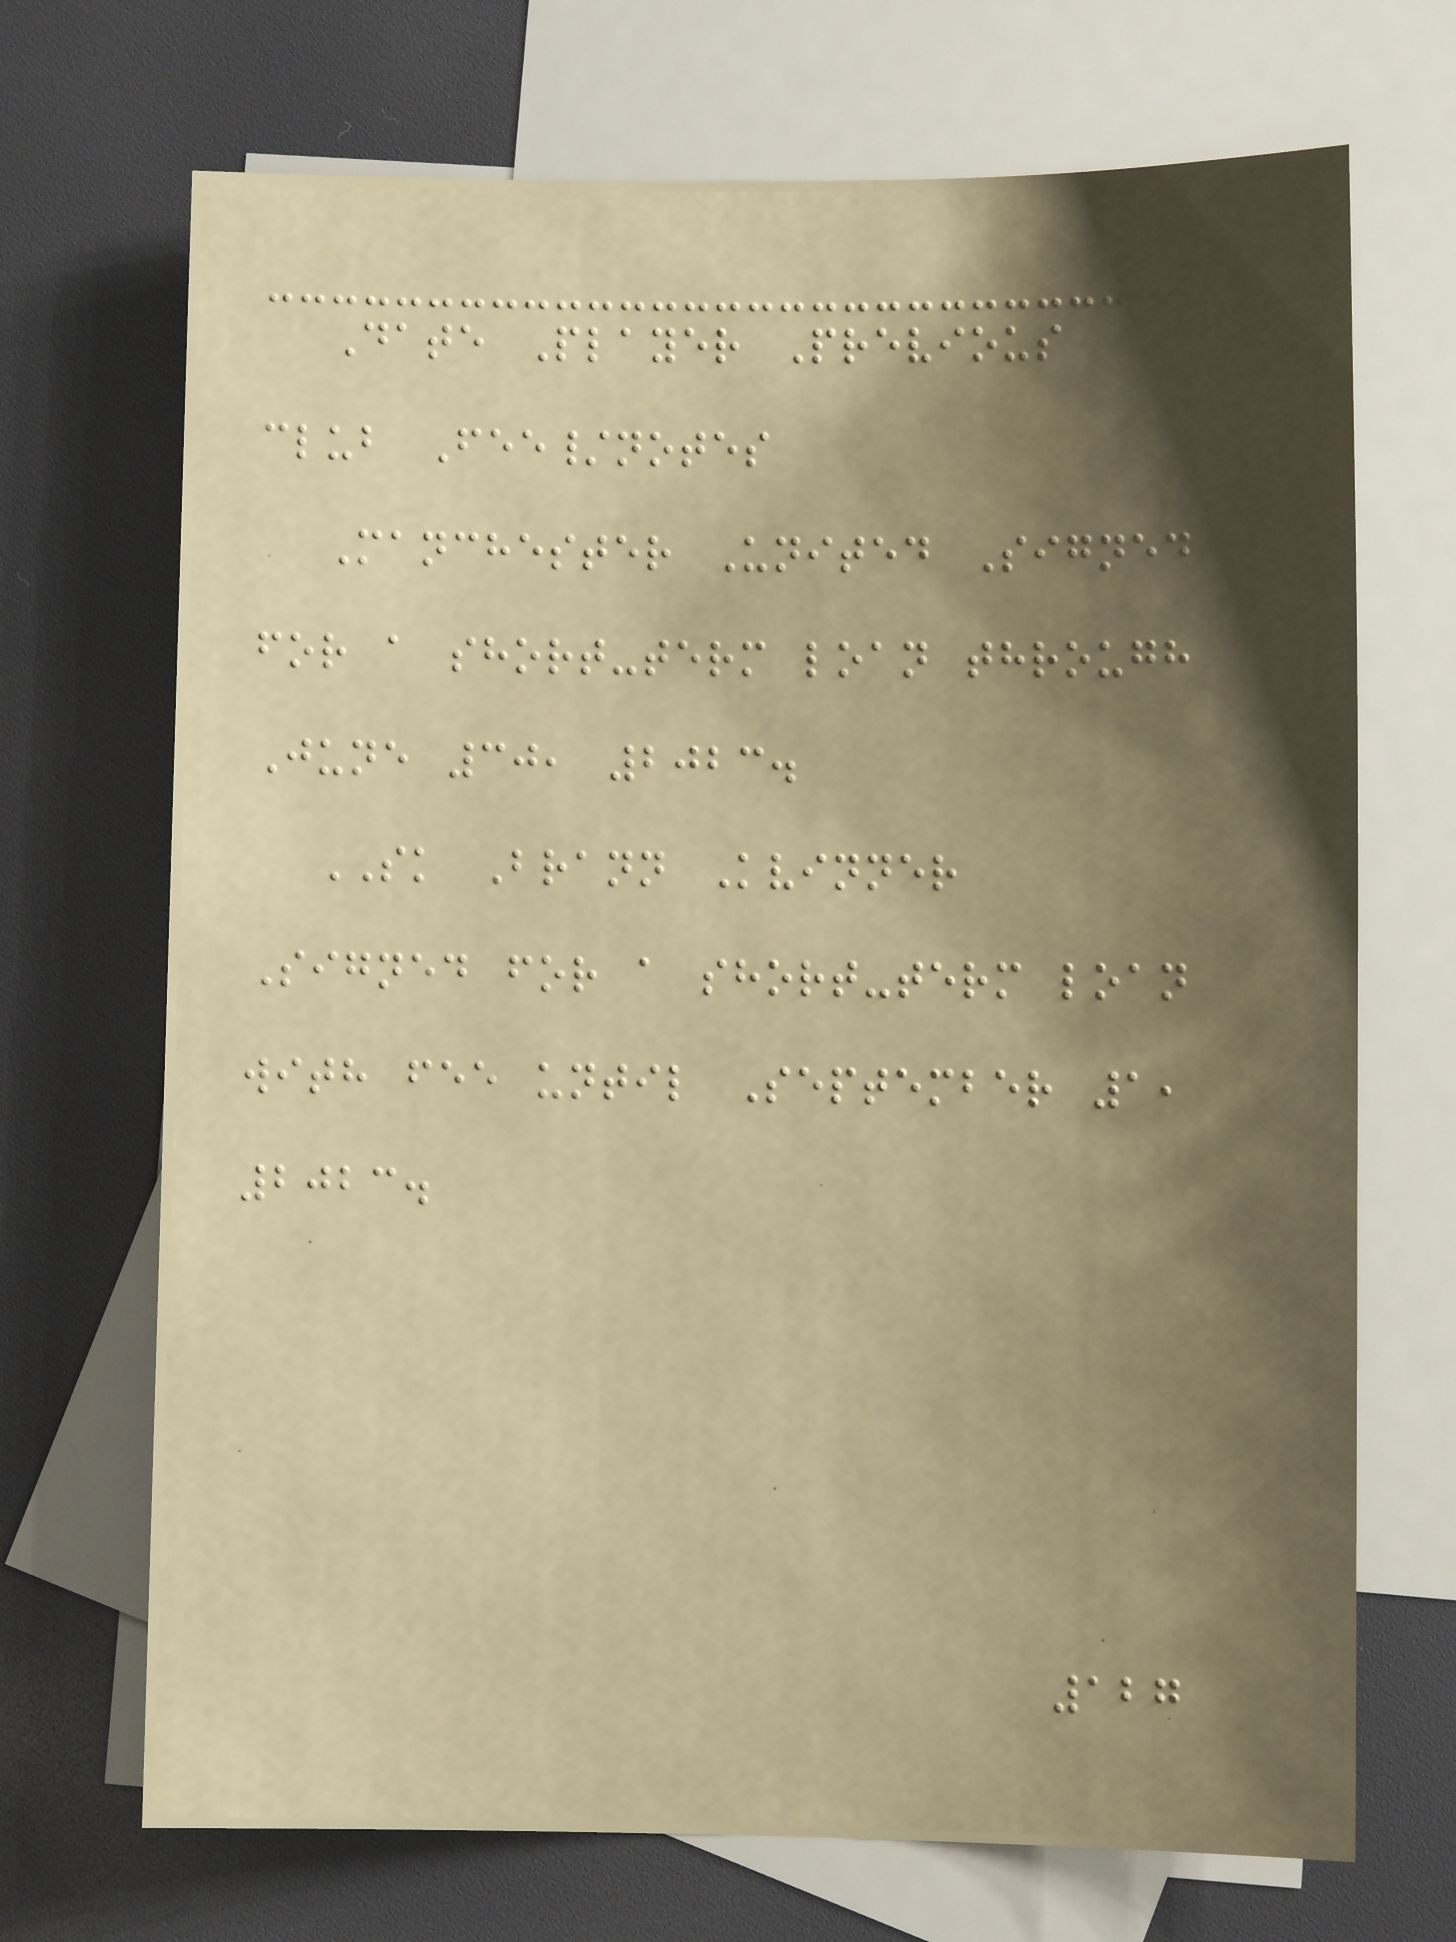Date Player Previous
club Fee/notes
Manchester United Signed
for a short-term loan through
June 30, 2023.
SK Brann Kvinner
Signed for a short-term loan
with fee until September 1,
2023.
127
